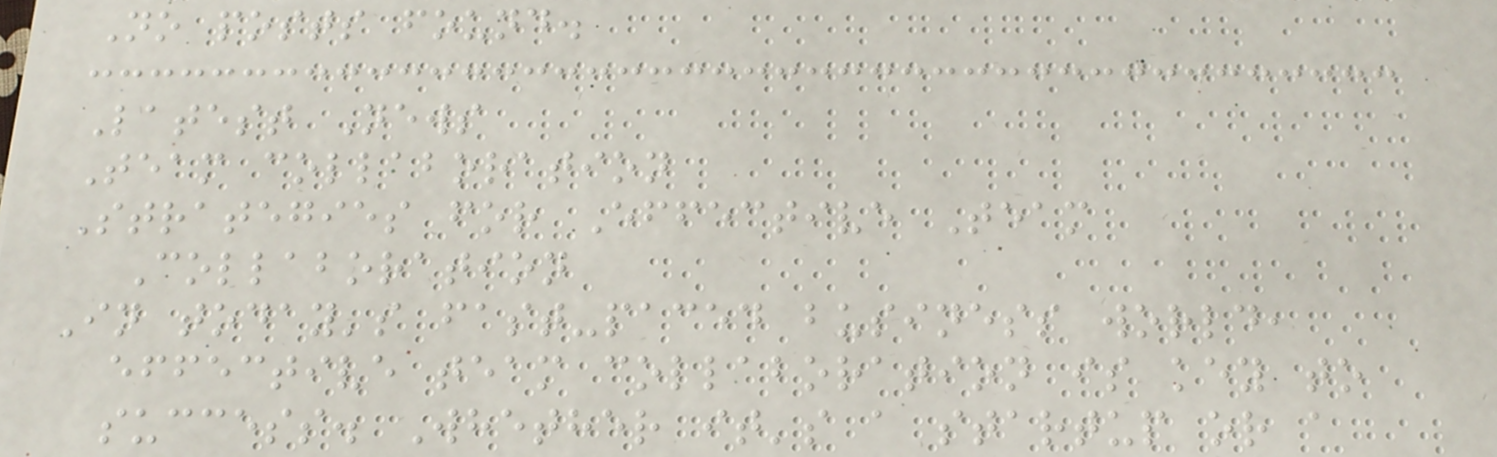No posts found.
Latest News
Team collaboration
Strategies for Effective Team
Collaboration
In today's fast-paced business world,
effective team collaboration is key to
success. Whether it's a startup or a
